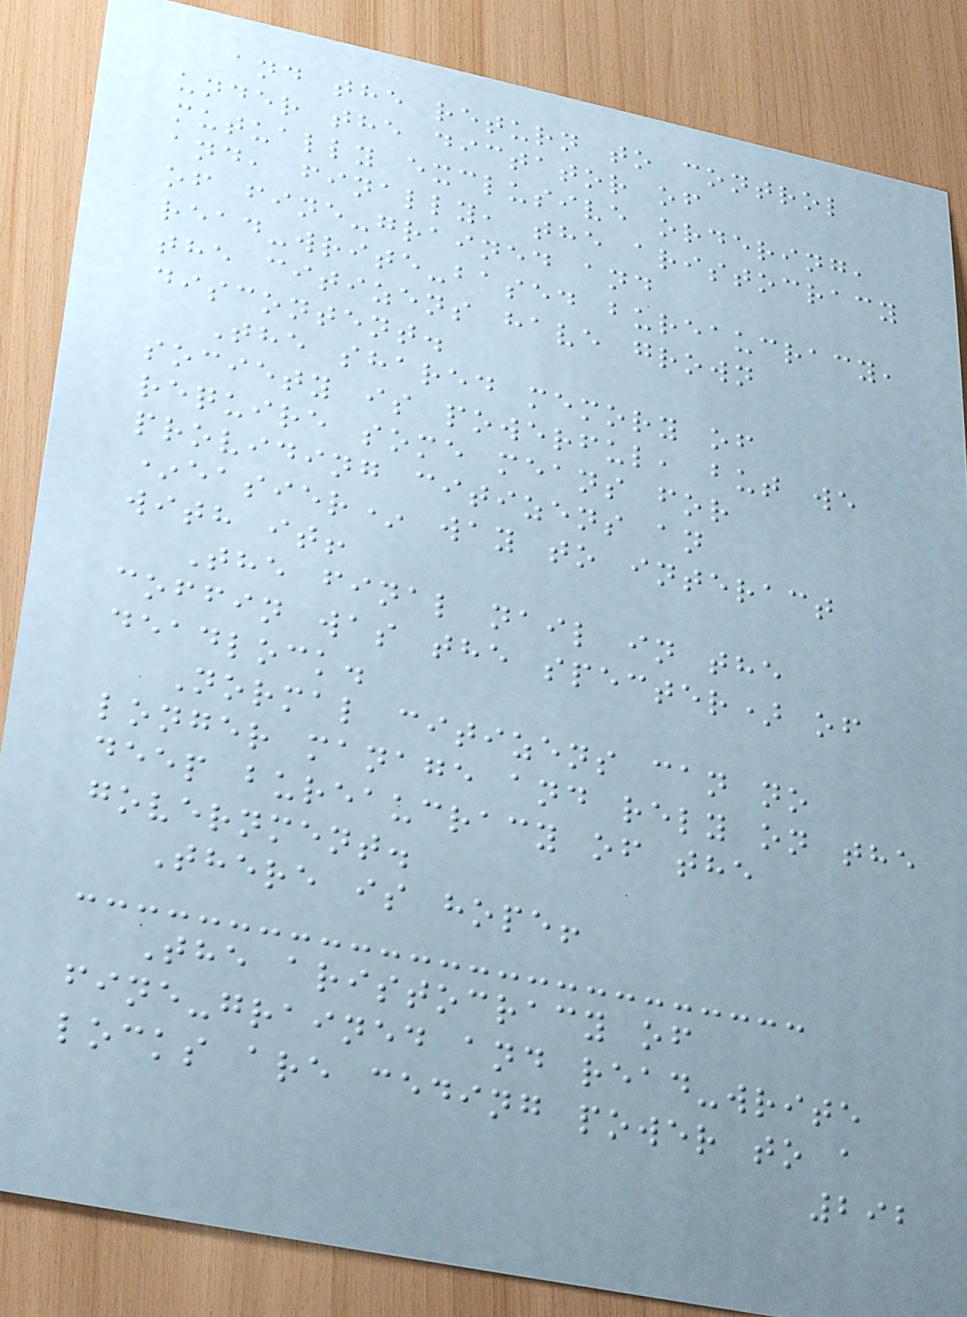and the return to control
under the dictator of
mutually exclusive ordering,
and, finally, the aristocracy
of fine-grained and
read-write-based bureaucracy,
the citizens have grown
discontent.
The shared memory of
society is powerful, but we
require some means for
providing citizens an
*easier* way to interact
with it!
The final nail in the
coffin was the specter) of
deadlock.
Normal citizens can no
longer manage and rely on the
deep bureaucracy of the
government.
There is hope!
The aristocracy of
fine-grained and read-write
locks are ceding power to a
292
